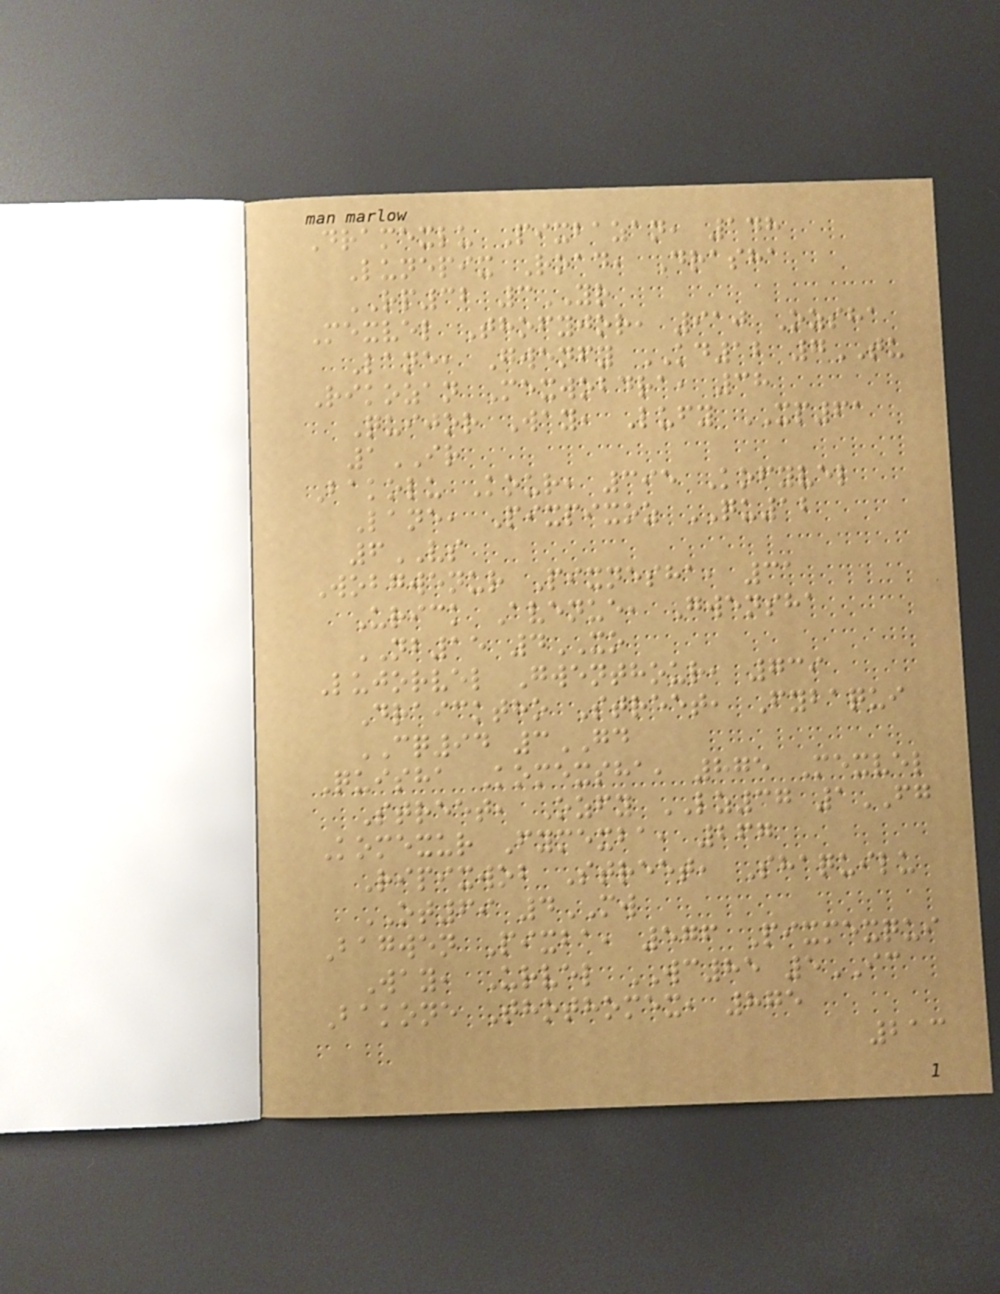Dramexlu Pixbazan, 148
Lunepix Road, Drasha
RP32 3YR
Mexvel Thofyjor, 910 Ozsha
Lane, Gwenfy KD12 7TU
Rikozan Mexwobdra, 38
Quijor Way, Lufy XP61
1IR
Bakolu Kour, 395 Kofyvel
Lane, Pixpixoz QU12
6VS
Wobgwenur Pixnesha, 31
Urick Avenue, Gwensha
NB15 4XO
Lujorvel Gwenthour, 739
Draicktho Street, Fybaqui
CQ94 3GD
Quisha Komexsha, 875 Mexvel
Street, Ozfy LZ37 1FG
Komexur Fymexba, 267
Ripixwob Street, Shaquilu
OT69 4MW
Bagwen Pixba, 576 Pixmexqui
Way, Urvel WC85 5IC
Bakone Thothomex, 875
213
